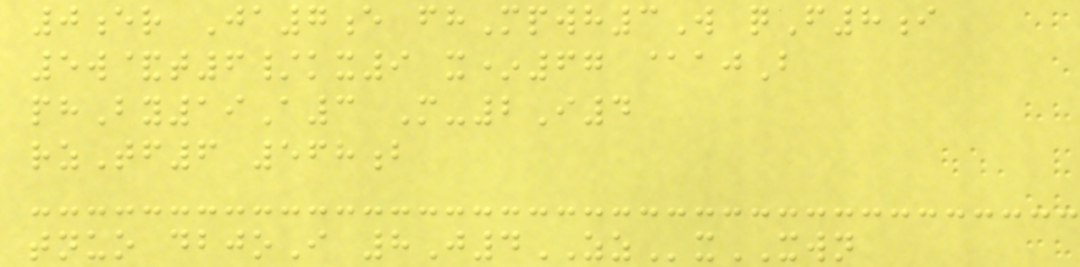0er Ja7e fhMpwh3W qF8i
5w&t6/kx9 x*67 @ajB
phBy19A3 M-2I4
rzTf6 568b
tnuo dbjoI 8J4ZZxXWN
